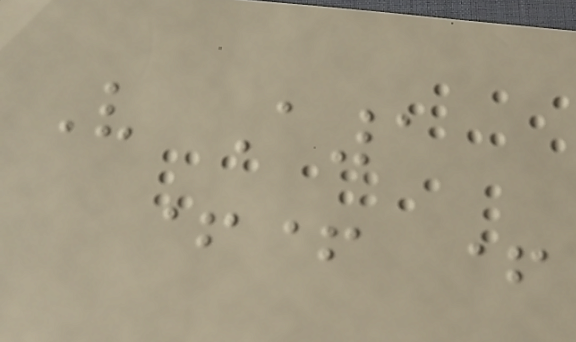V A1
++ +
